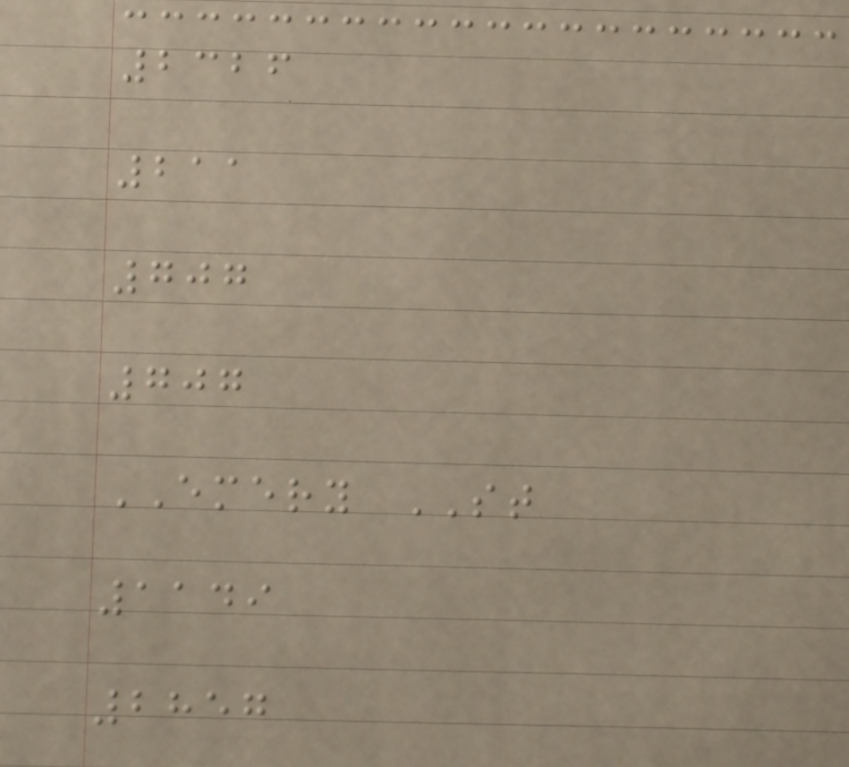2326
211
707
707
EMERY ST
1149
2857
